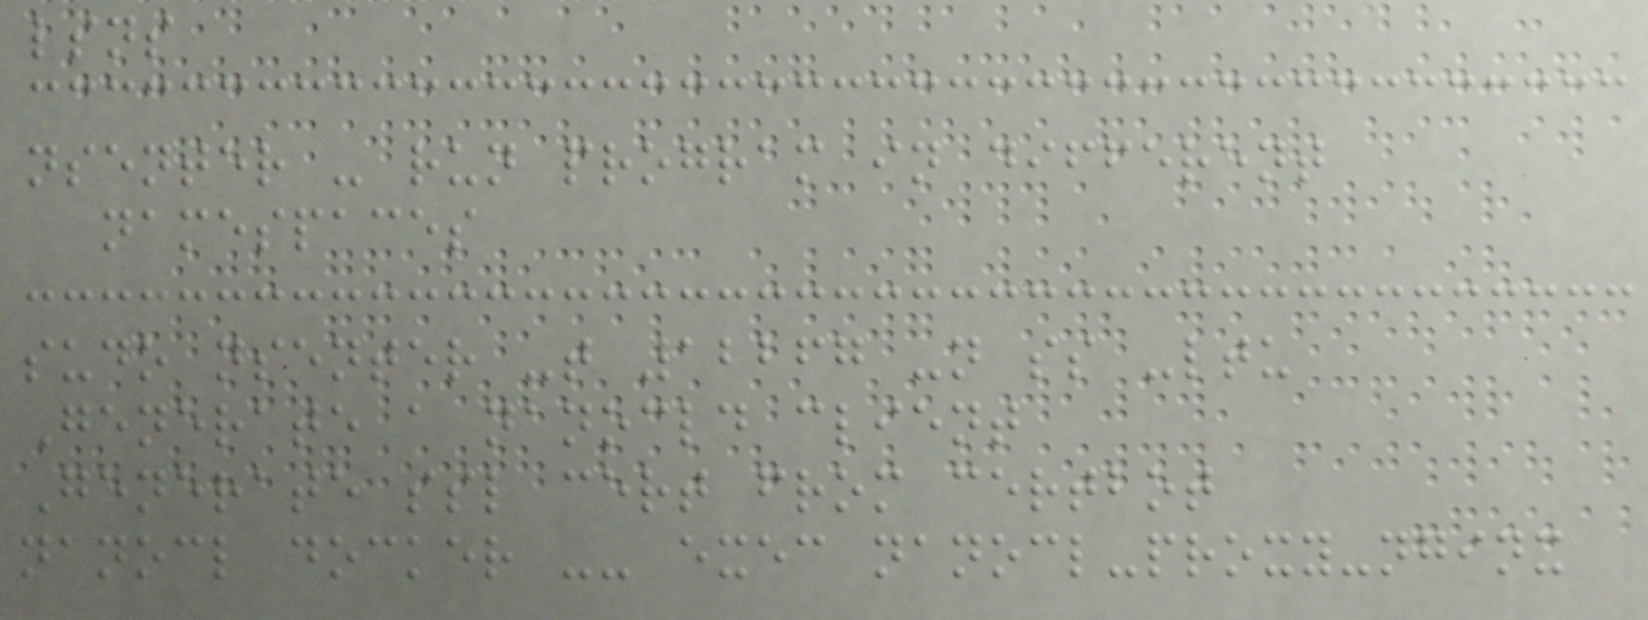lsns
nsenter - run program in different
namespaces
sudo nsenter -t 12267 -n ss -ltu
Generate a nanocld client
Generate ssl cert from certbot
nanocl docker -- exec nanocl-proxy-nginx
